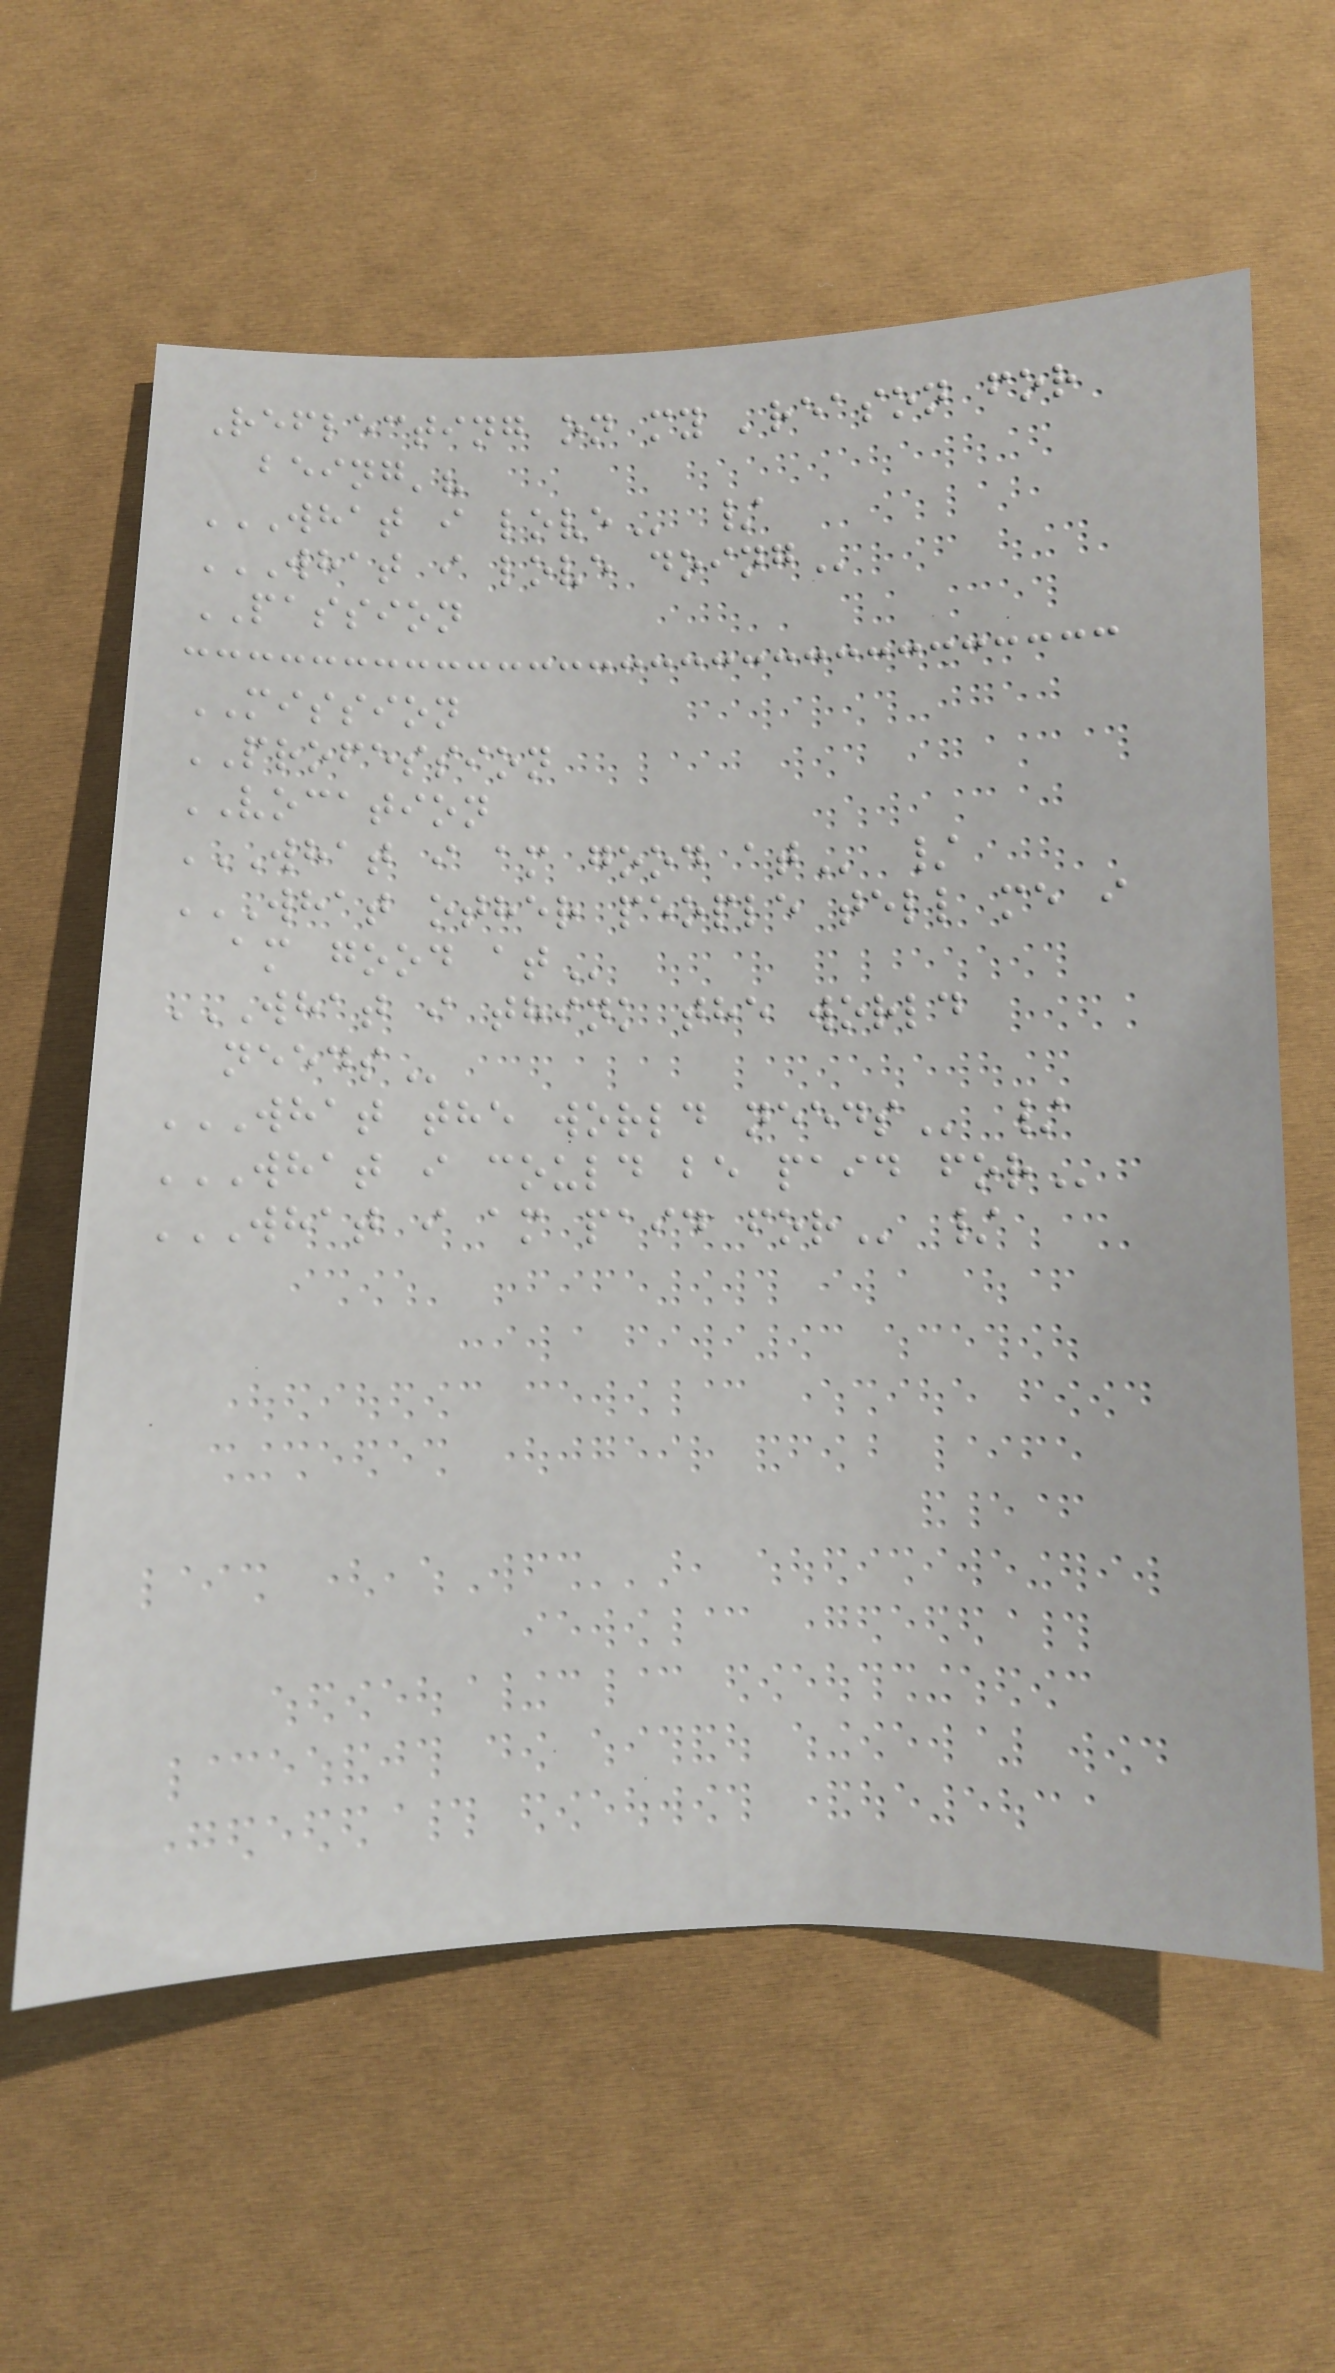Reflecting on my 'reason for
being'?
WHAT I LOVE /
WHAT I LOVE DOING
PASSION
MISSION
PROFESSION
VOCATION
WHAT I AM GOOD AT /
WHAT OTHER PEOPLE TELL ME I
AM GOOD AT
WHAT I THINK THE WORLD
NEEDS
WHAT THE WORLD NEEDS /
WHAT I COULD BE PAID FOR
WHAT I AM PAID FOR /
